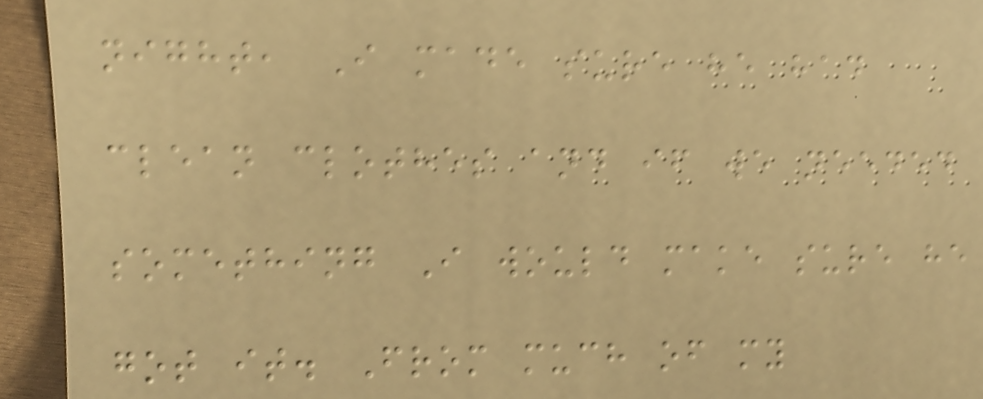night, I made sure he had
clean clothes and if we needed
something I would make sure he
got it. From much of my
